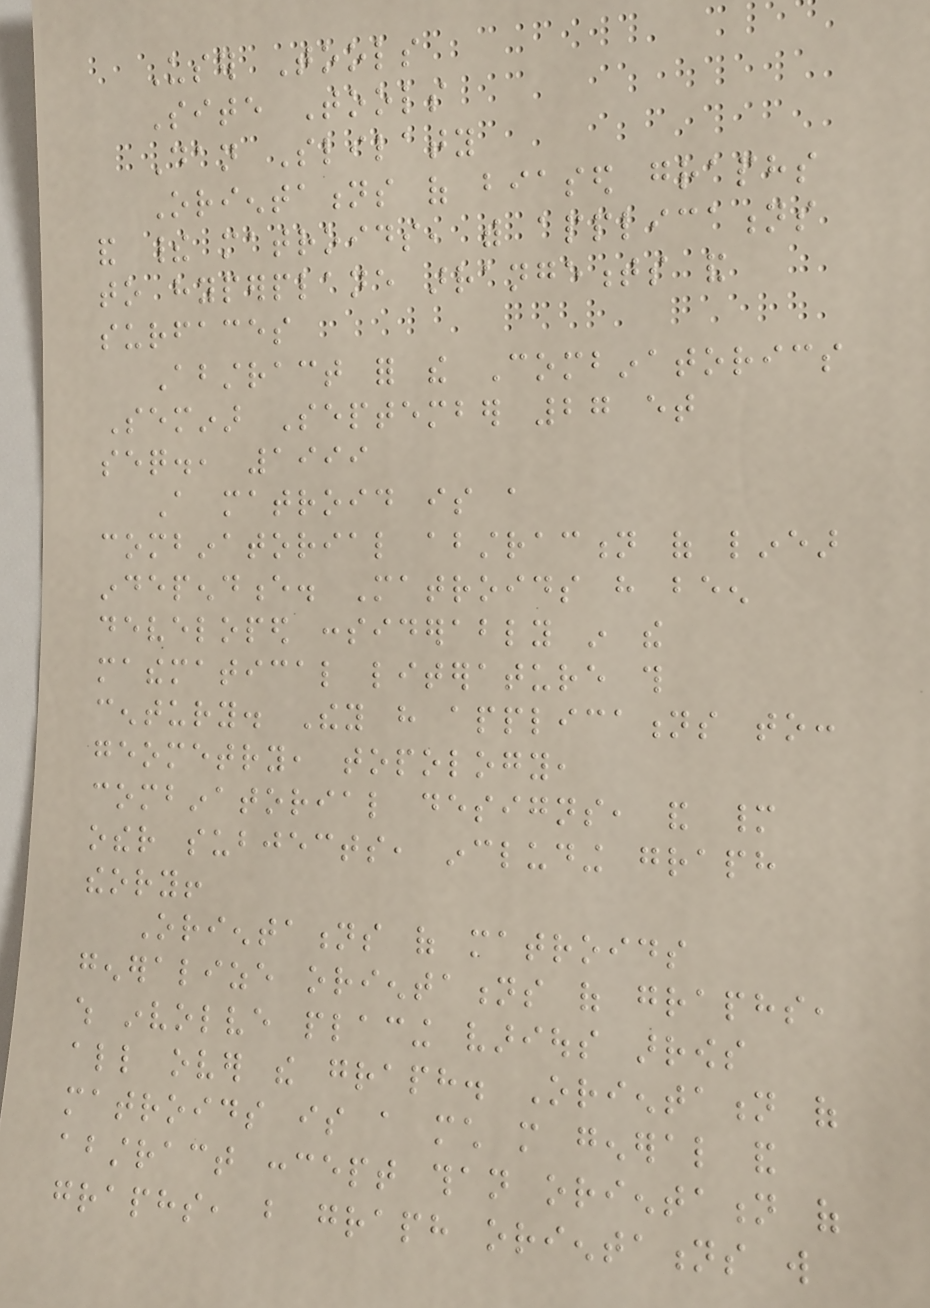User Tools
Site Tools
Dan Slilaty
Orientations of biased graphs
and their matroids, with applications
to hyperplane arrangements and
surfaces
Abstract for the Combinatorics
Seminar September 27 et
seq., 1999
A matroid is a
combinatorial abstraction of linear
independence. Matroids have been
developed considerably in the
mathematical literature this
century. They have applications to:
geometry, topology,
combinatorial designs, and many
other subjects, including graph
theory!
Orientations of matroids
generalize orientations of graphs,
which involve placing various arrows
all over the graph. Orientation of
matroids is a much more general and
abstract concept than orientation of
graphs, but graph orientations will
